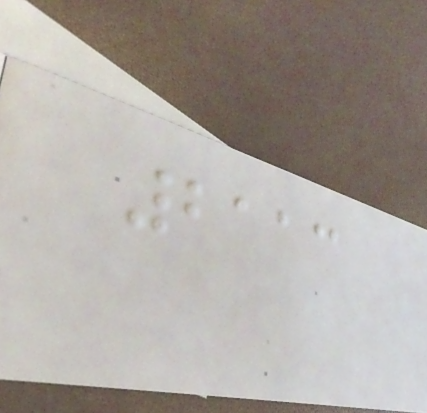2113
